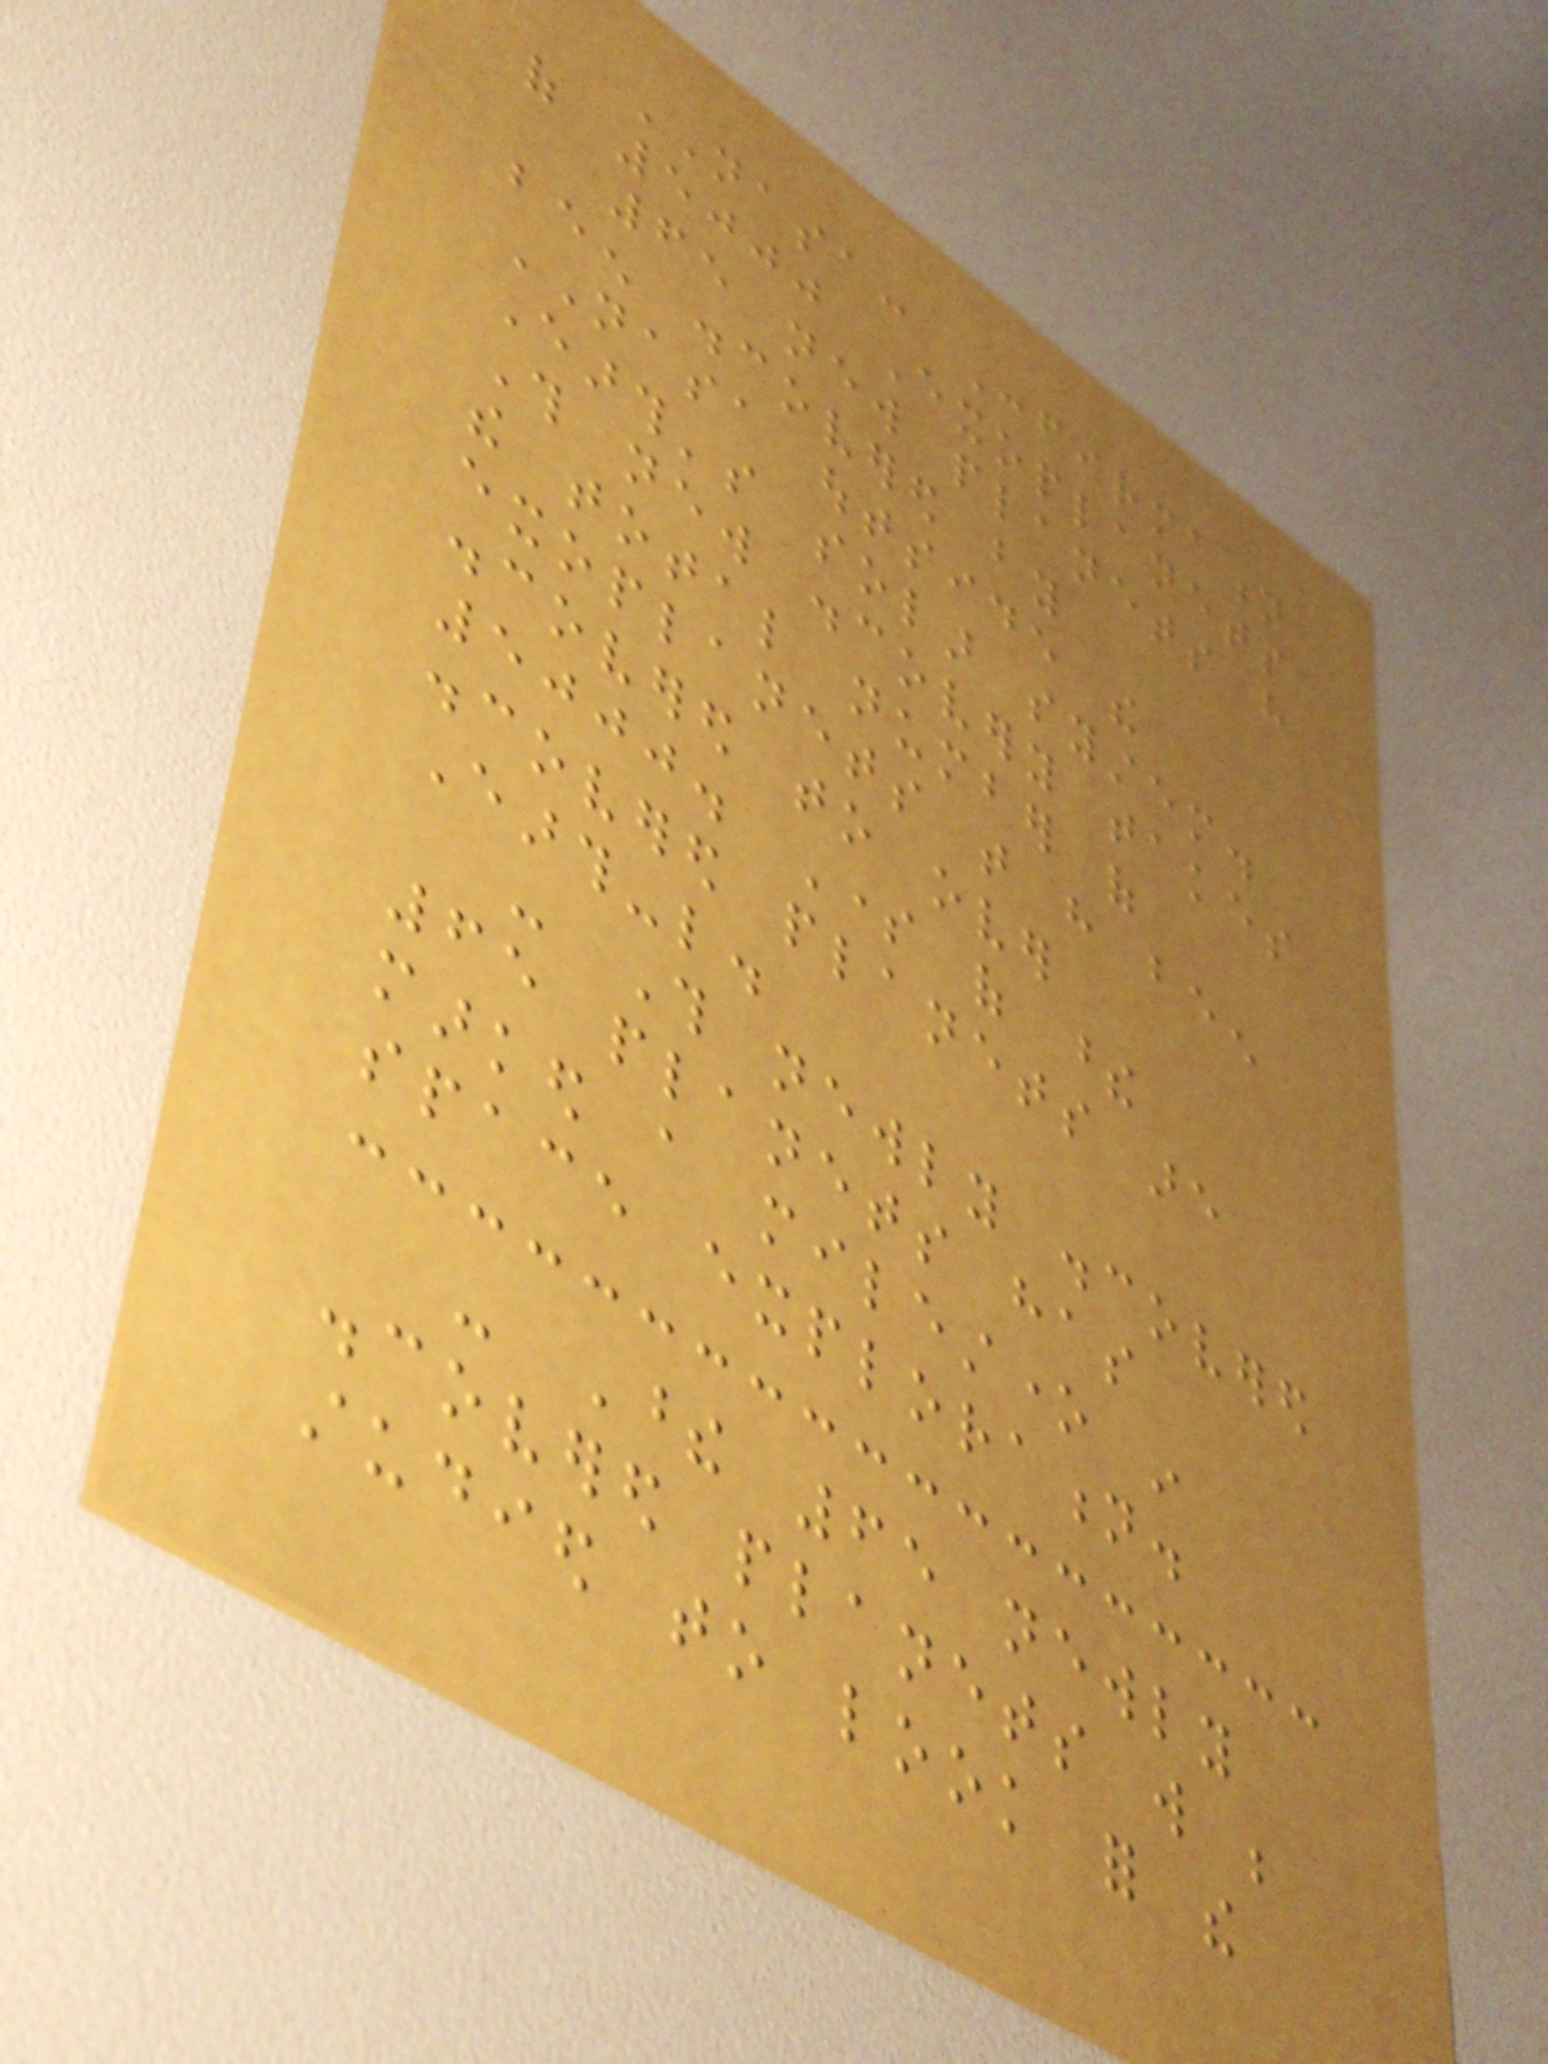NASA: Confirmation
of 5000 Exoplanets
65 new planets have
been discovered by
NASA outside the
Earth's solar system.
This new discovery takes
the total number of
exoplanets that have been
discovered to over
5000. Some of these
discovered planets are
Earth-like.
- This newly discovered
65 planets has
marked a milestone in
space exploration.
- These 65 newly
discovered planets will be
studied to look for the
